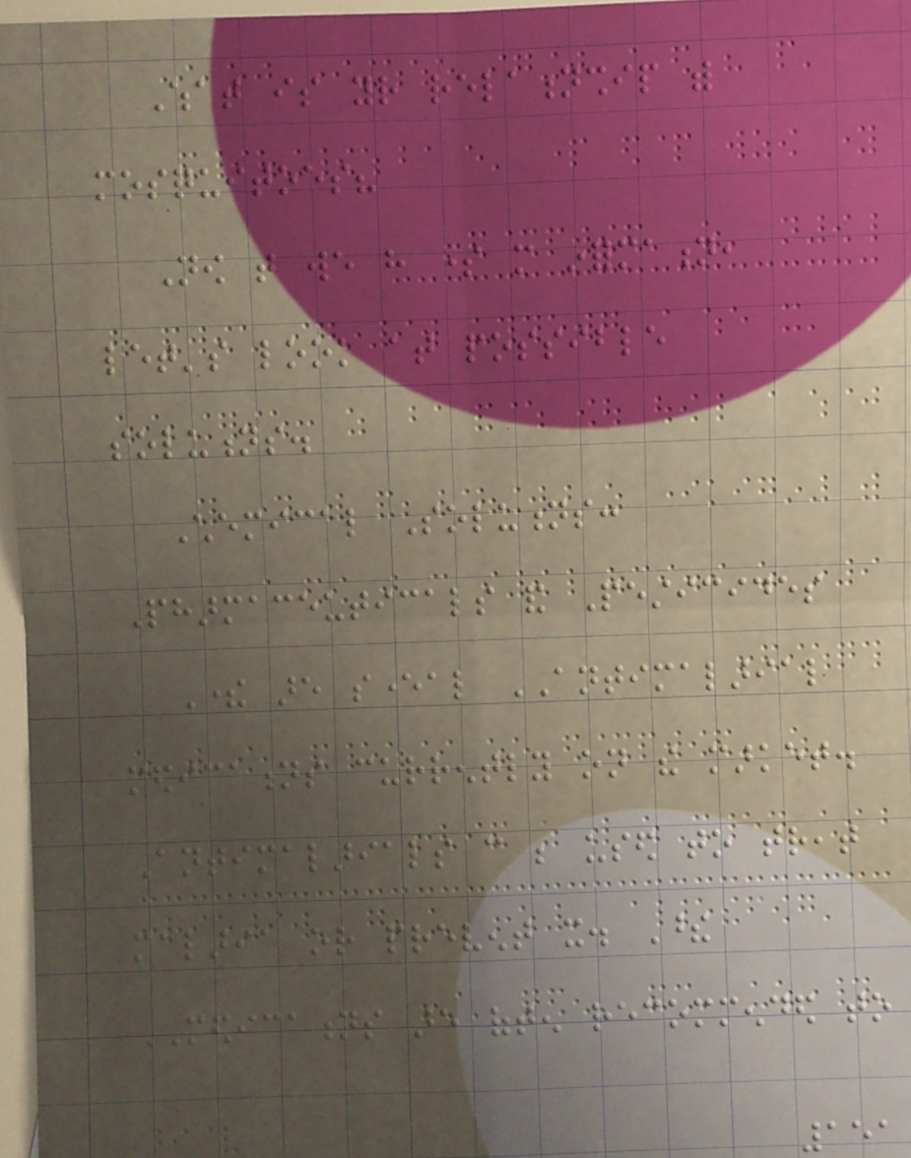What is your relationship with
mosquitoes?
Now that we have some more information,
let's look at possible
solutions.
Chemical Solutions:
Pharmaceuticals and Pesticides
There are several ANTIMALARIAL
medications currently on the market.
Antimalarials can be used to treat
malaria or prevent it. These
MEDICATIONS are often recommended to
151
